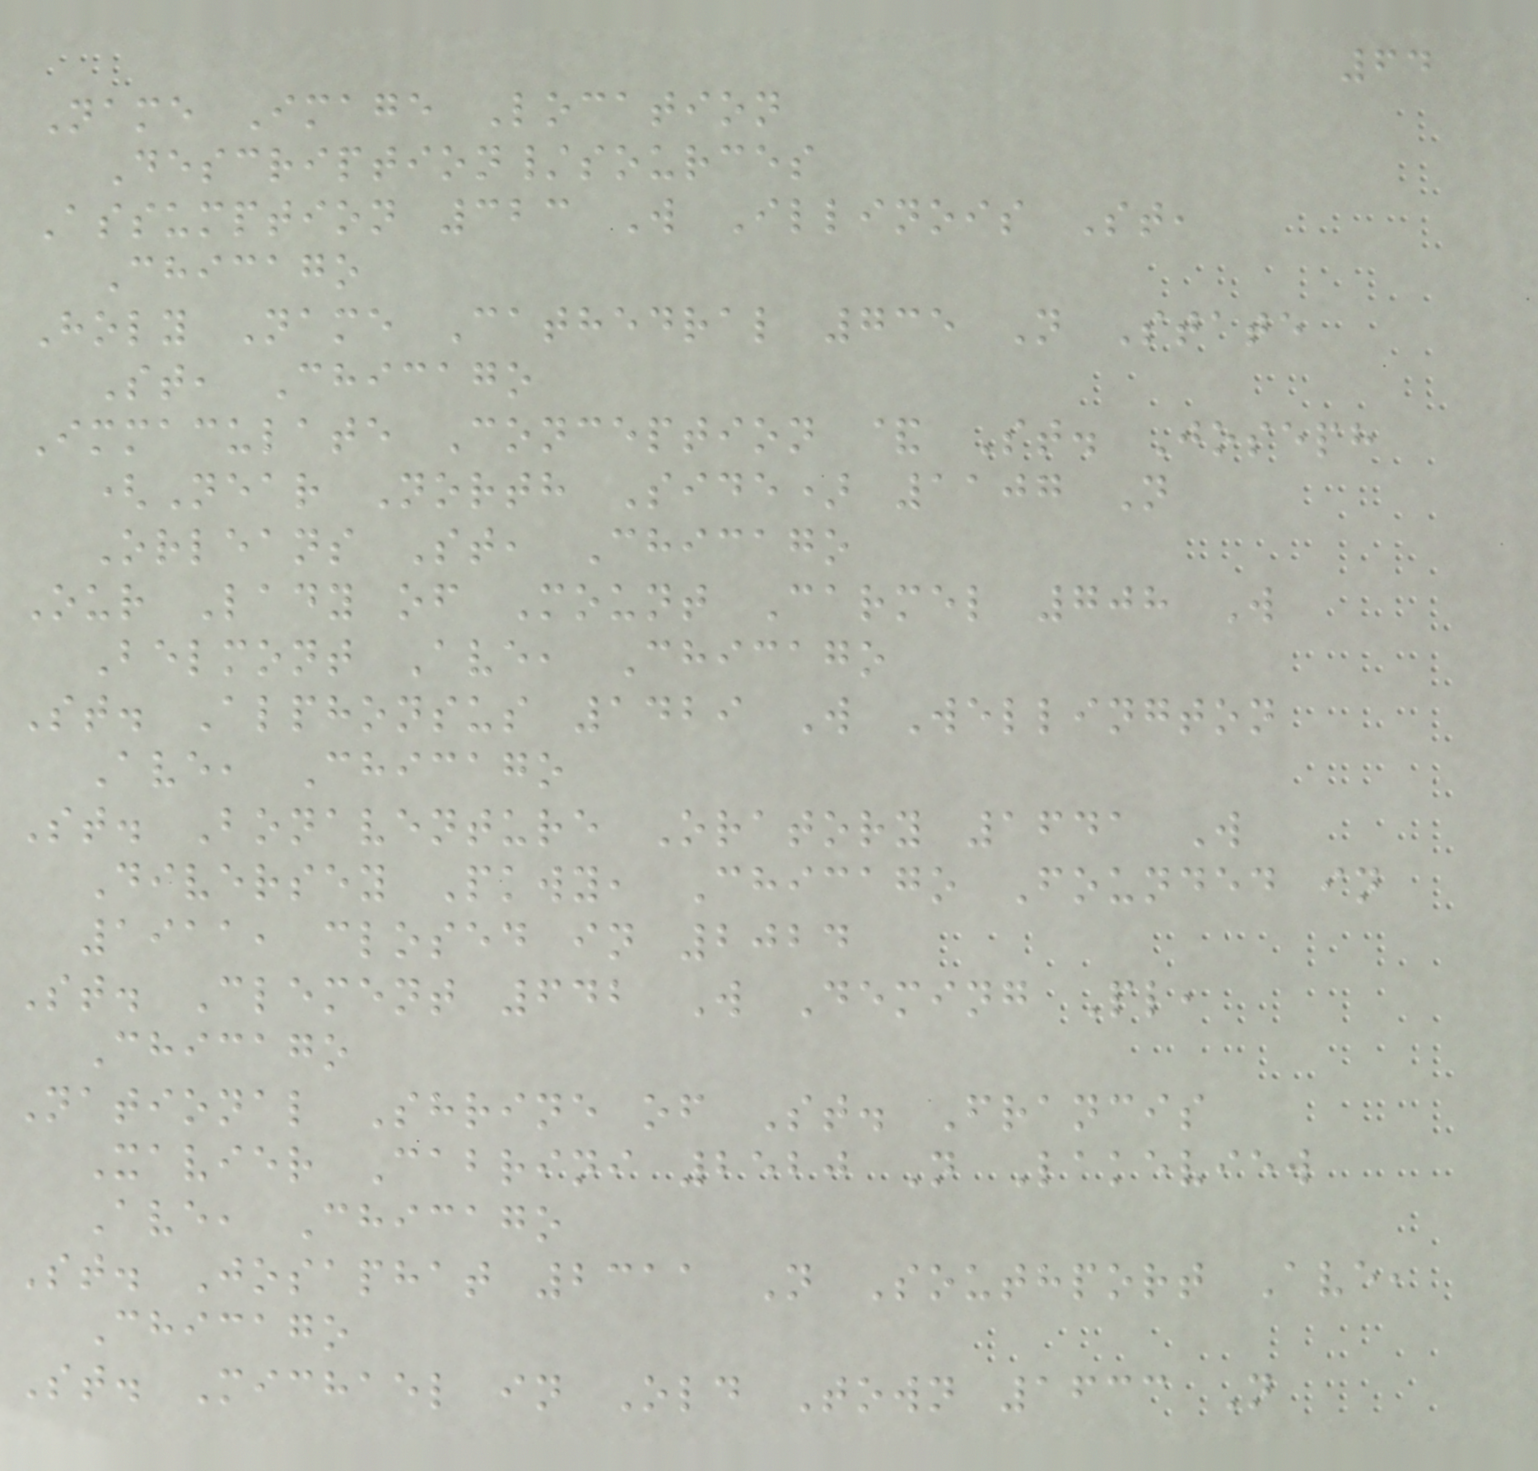64
Name Image Location
Description/sources
Assumption 323 W Illinois St,
Chicago
Holy Name Cathedral 735 N State
St, Chicago
Immaculate Conception & St. Joseph
(Near North Side) 1107 N
Orleans St, Chicago
Our Lady of Mount Carmel 708 W
Belmont Ave, Chicago
St. Alphonsus 1429 W Wellington
Ave, Chicago
St. Bonaventure Oratory 1641 W
Diversey Pkwy, Chicago Founded in
1911, closed in 2024
St. Clement 642 W Deming Pl,
Chicago
National Shrine of St. Francis
Xavier Cabrini 2520 N Lakeview
Ave, Chicago
St. Josaphat 2311 N Southport Ave,
Chicago
St. Michael in Old Town 1633 N
